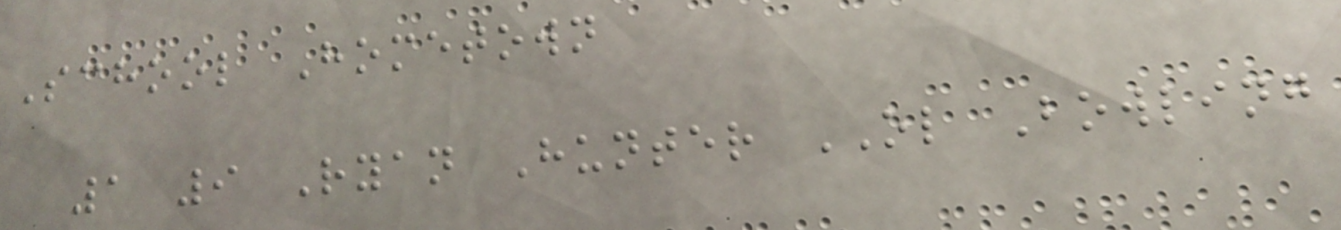School Hometown
1 9 Ryan Hunter OL Bowling
